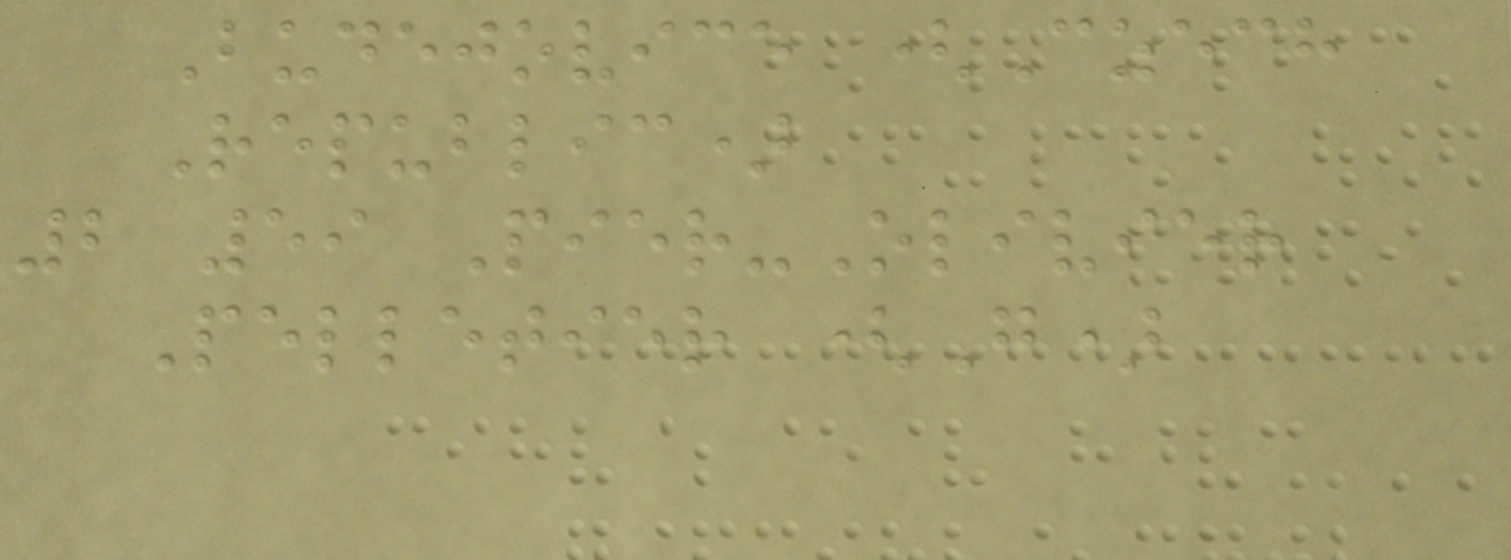Budejovice (Czech
Republic)
2 59 Pier-Olivier
Pelletier (G)
